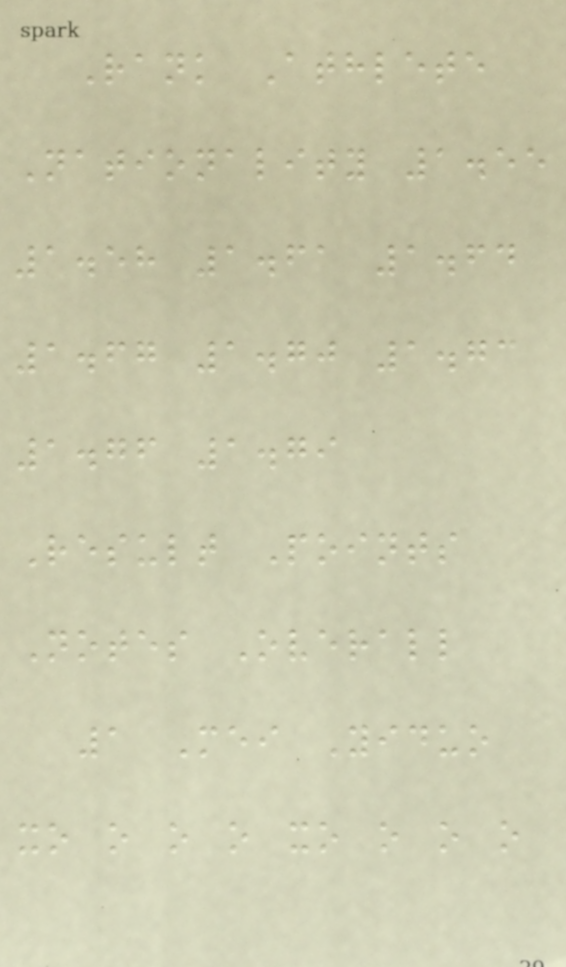Rank Athlete
Nationality 1.55
1.58 1.61 1.64
1.67 1.70 1.73
1.76 1.79
Result Points
Notes Overall
1 Mei Yiduo
xo o o o xo o o o
